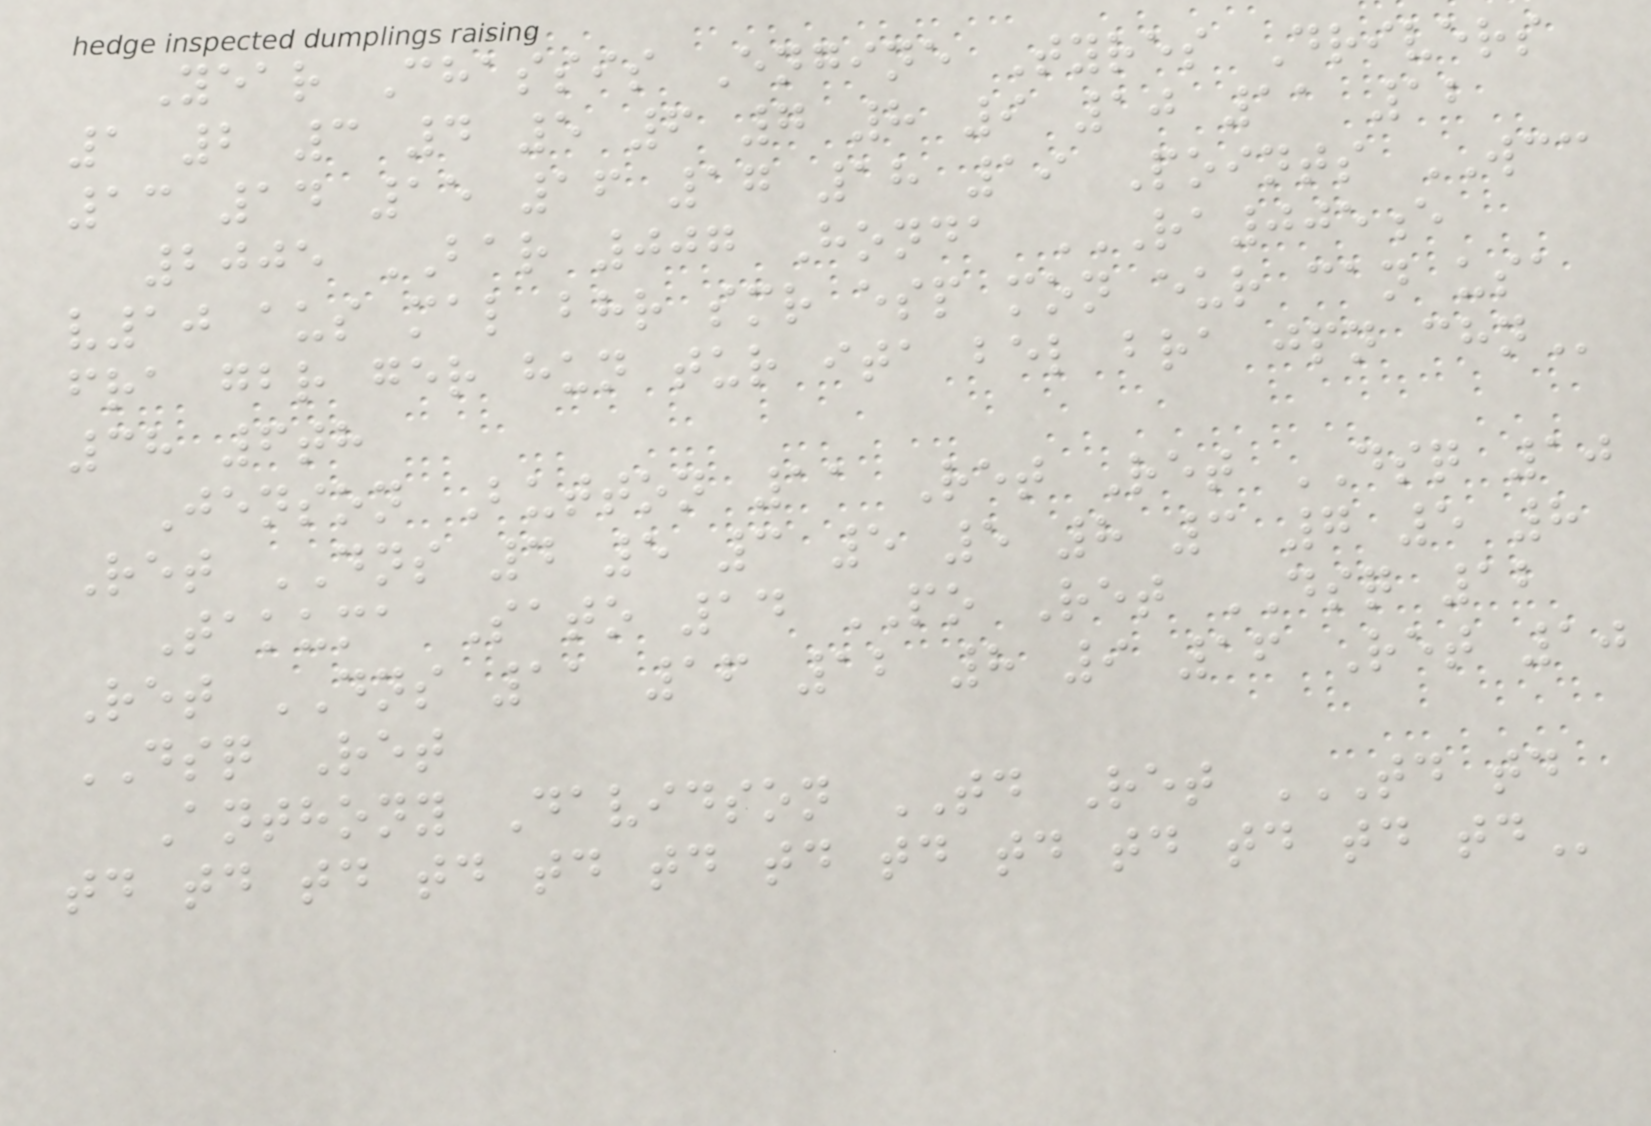Year Chassis Engine Tyres Drivers
1 2 3 4 5 6 7 8 9 10 11 12
13 14 15 16 17 18 19 Points WCC
2005 BAR 007 Honda RA005E
V10 AUS MAL BHR SMR ESP MON EUR CAN USA
FRA GBR GER HUN TUR ITA BEL BRA JPN CHN
38 6th
Jenson Button 11 Ret Ret DSQ 10
Ret DNS 4 5 3 5 5 8 3 7 5 8
Takuma Sato 14 PO Ret DSQ 12
Ret DNS 11 16 12 8 9 16 Ret 10
DSQ Ret
Anthony Davidson TD Ret TD TD
TD TD TD TD TD TD TD TD TD TD TD TD TD
